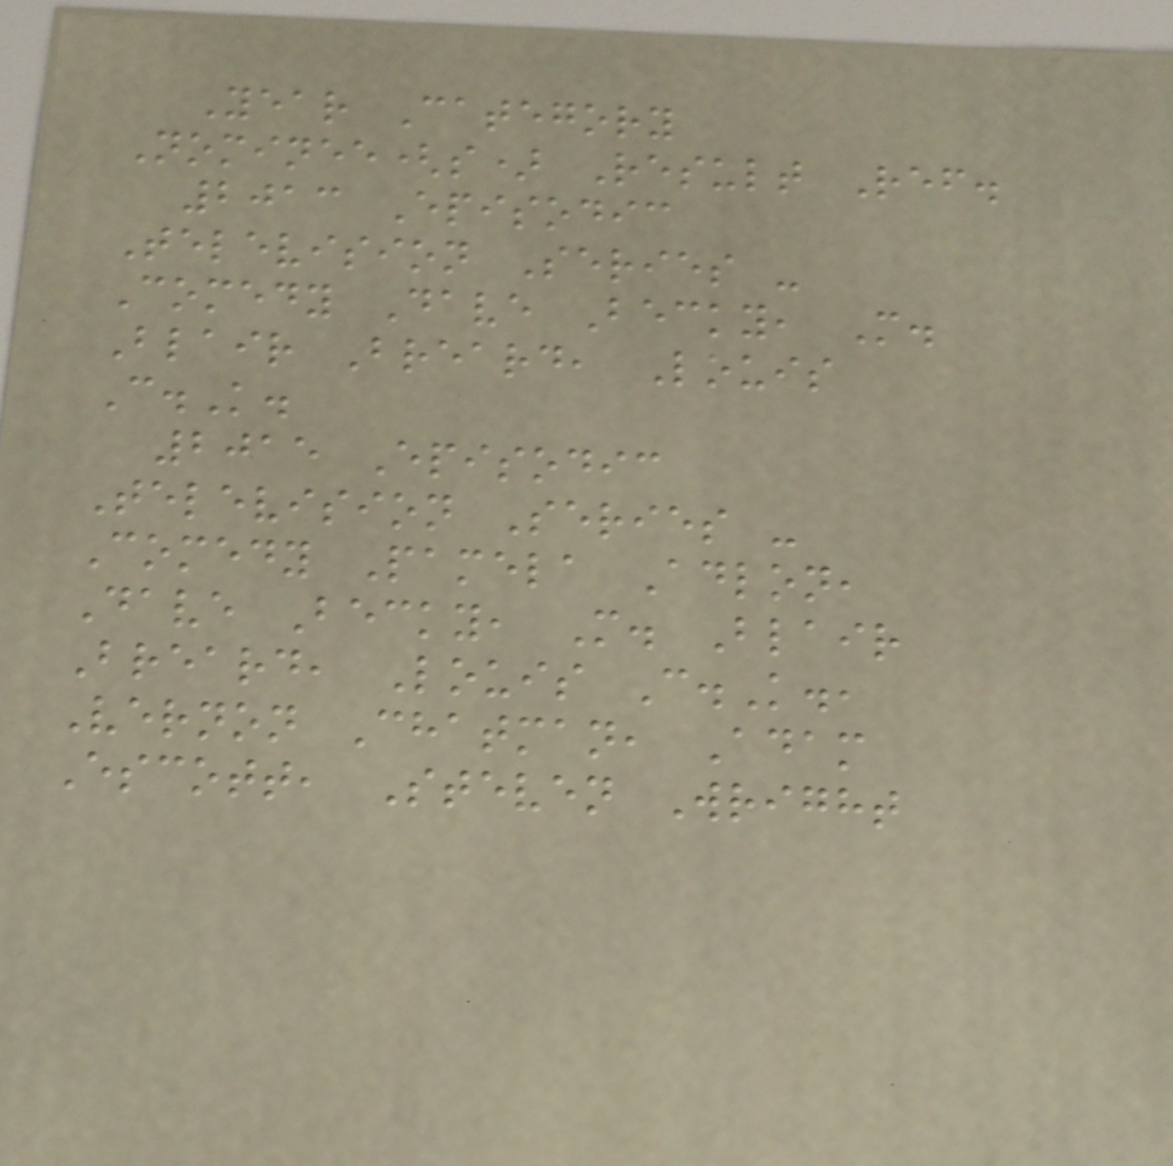Year Category
Nominee(s) Result Ref.
2013 Episodic
Television Series -
Comedy Dave Becky, M.
Blair Breard, Louis
C.K.
2015 Episodic
Television Series -
Comedy Pamela Adlon,
Dave Becky, M. Blair
Breard, Louis C.K.,
Vernon Chatman, Adam
Escott, Steven Wright
